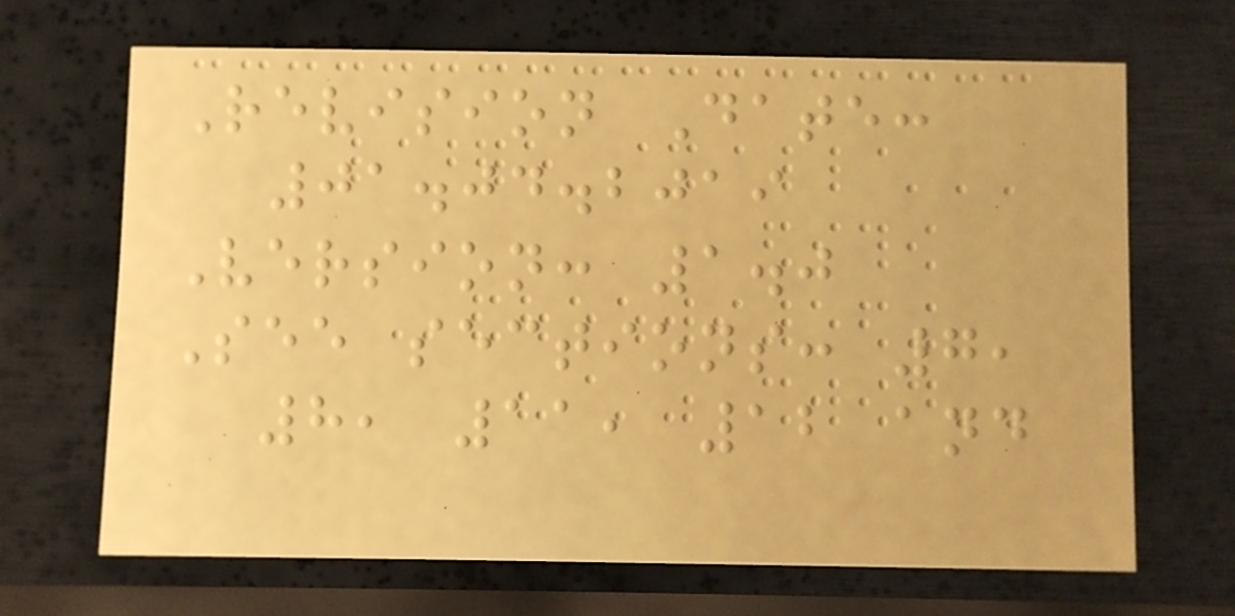Revision Date:
01.04.2019
Version: 1.0
See sections: 7,
8, 11, 12 and
